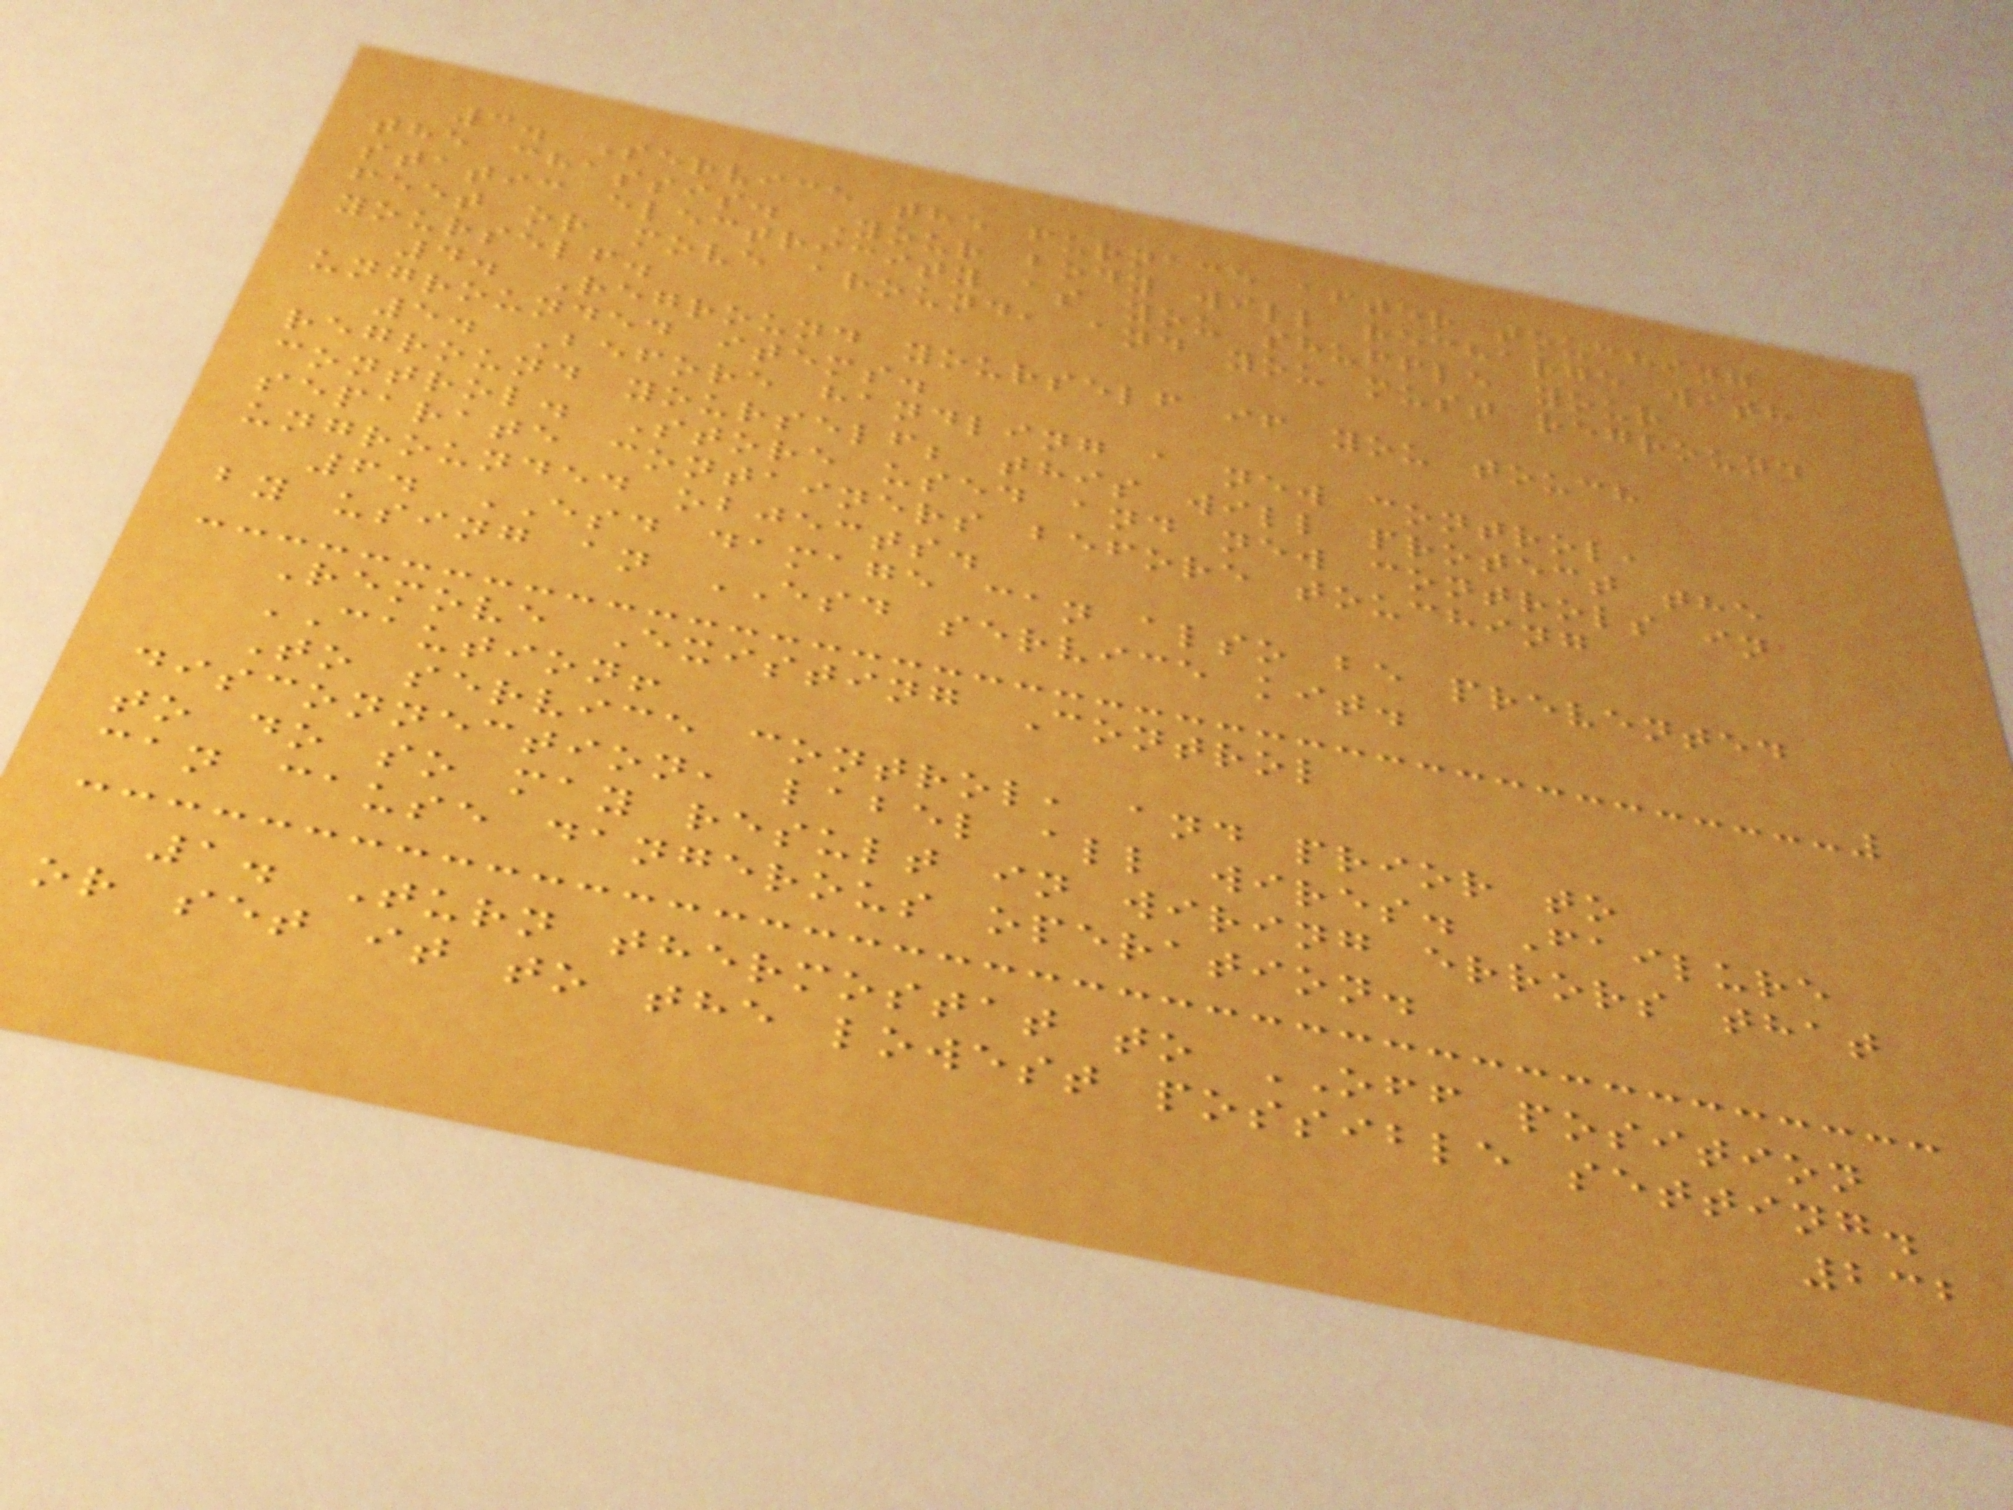3. Service the furnace after touching
the chassis. Your body will recharge with
static electricity as you shuffle your
feet or move around, and you must reground
yourself.
4. Reground yourself if you touch
ungrounded items.
5. Before handling a new control,
reground yourself; this will protect the
control. Store used and new controls in
separate containers before touching
ungrounded objects.
6. ESD damage can also be prevented
by using an ESD service kit.
Remove Existing Control
CAUTION!
To service control, and prior to
disconnection, label all wires. Failure
to do so may result in wiring errors that
can cause dangerous operation.
1. Turn thermostat to OFF position
or set it to the lowest possible setting.
232
